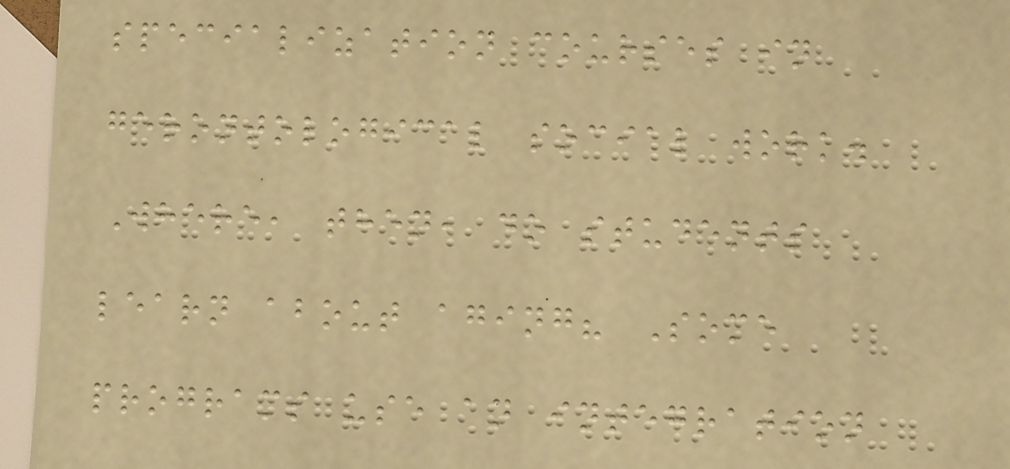specialization courses in
gerontological social work.
Where, then, do students
learn about aging? Some
programs use an integration
